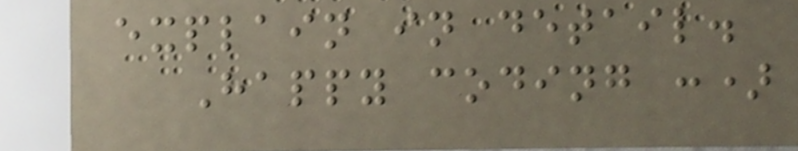explain in detail.
Happy coding :)
